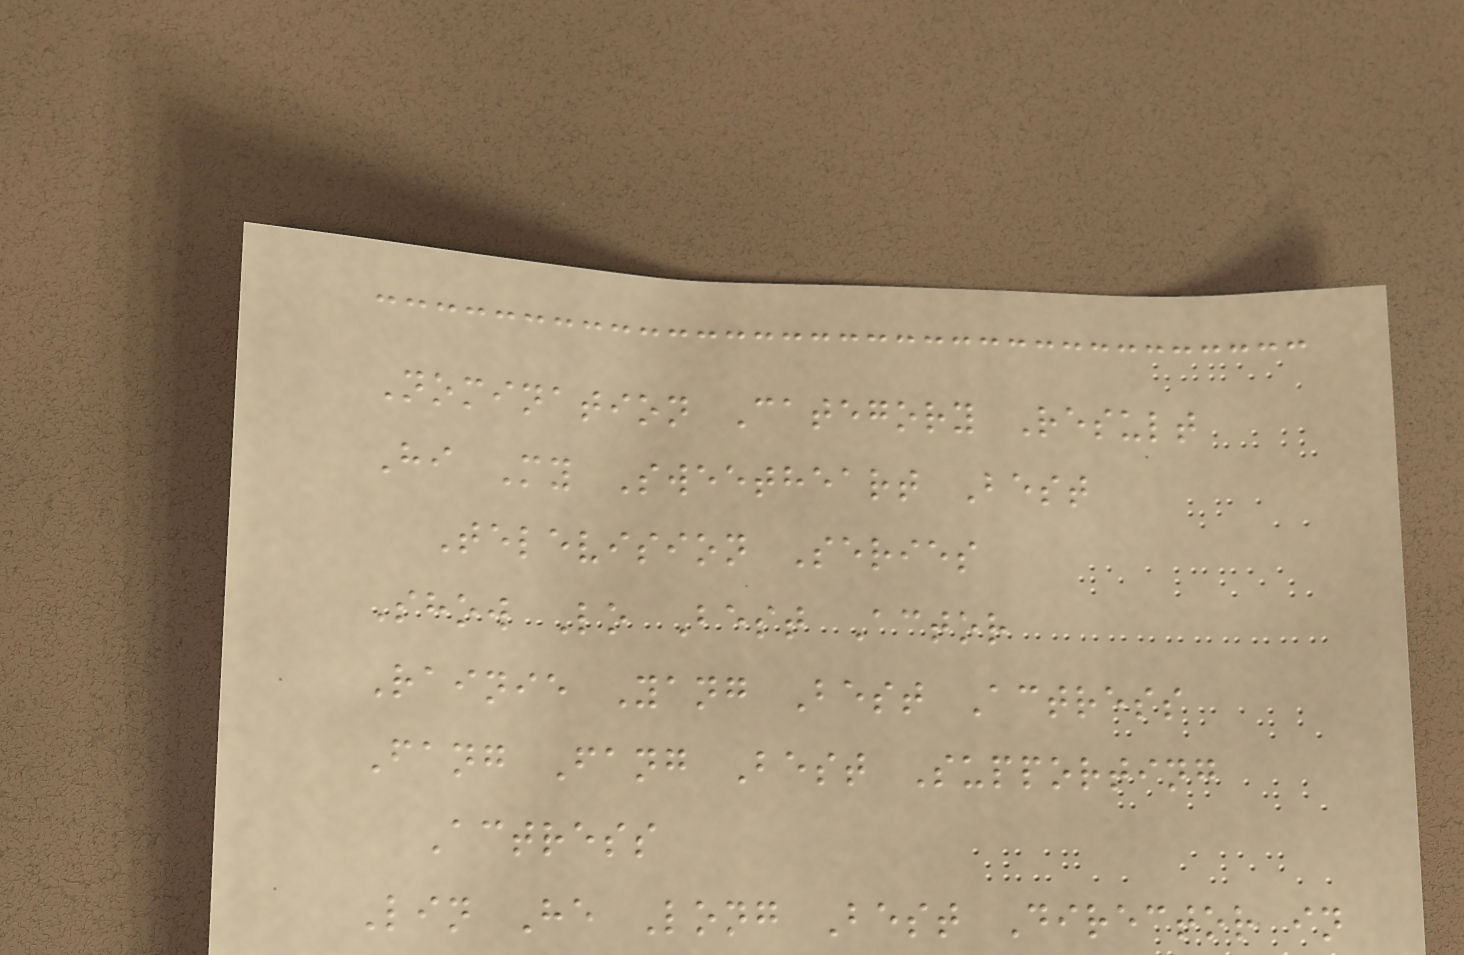Nomination Category Result
Hi My Sweetheart Best
Television Series
Show Lo Best Actor
Rainie Yang Best Actress
Fang Fang Best Supporting
Actress
Lin He Long Best Director in
